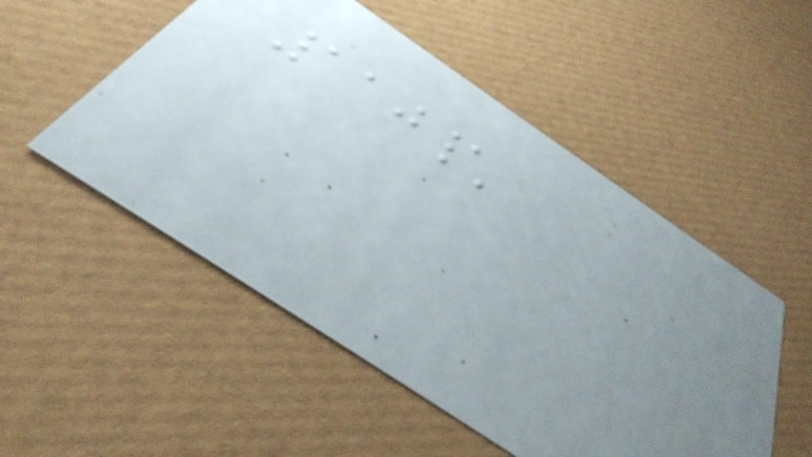110\
